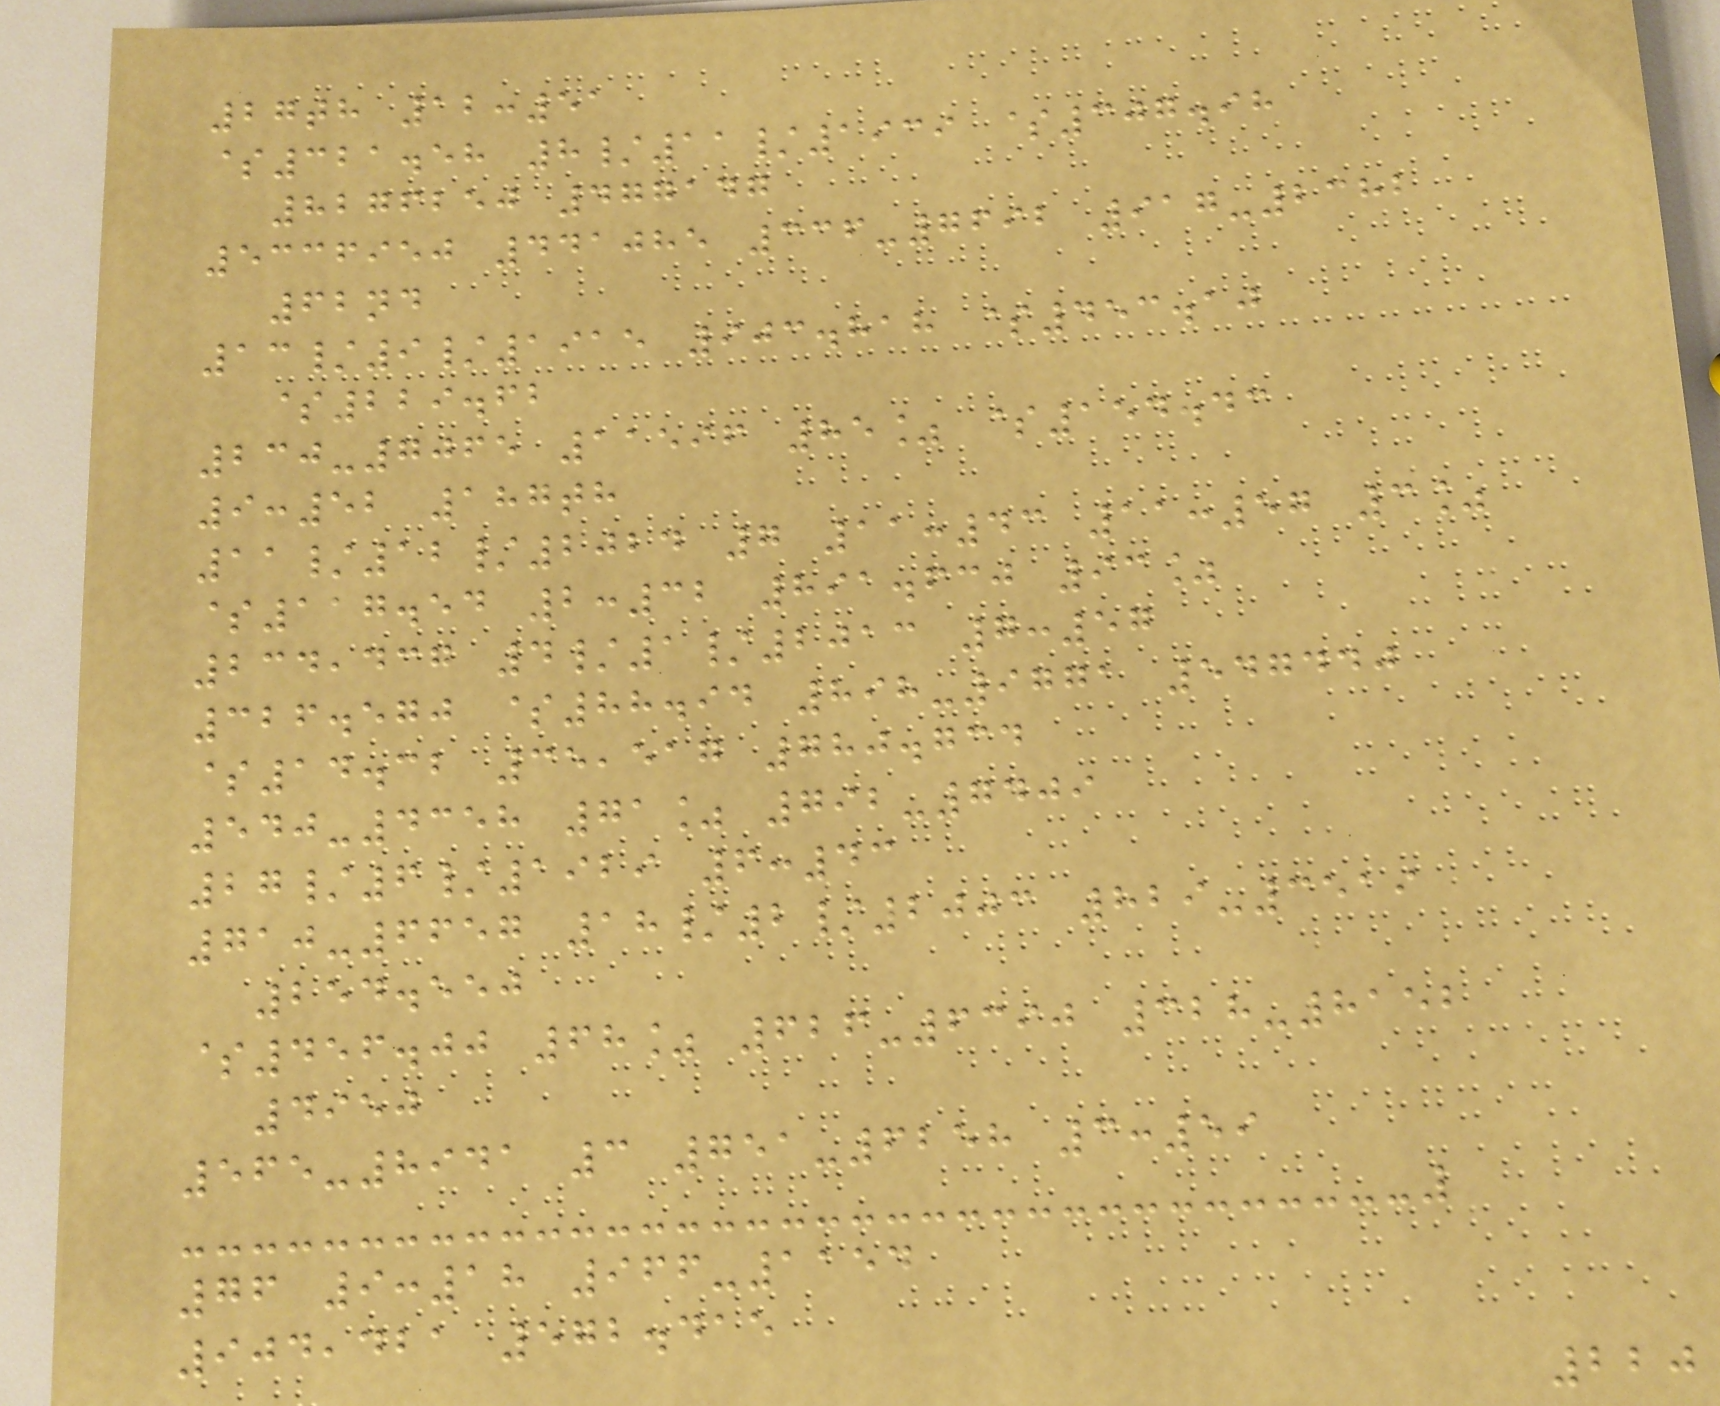27th 12:51
$321.58 8/11/1939 $307.98
8276250 477147
5336950 441085 336-7692 917-2382
62nd
13/9/1915 903.818 $453.10
$229.62
230-7065 11596 85% $154.43
9:52 187th
11/12/2024 7 11:43 11:57 3%
$117.54 2:32 891.630 93%
234,437 4/1/2013 7:57
326.570 $88.94 898-9771 547440
$14.32 35,517 780.734
540-4358 71% 792-7409
27/6/1929 6:43
710-6657 18/2/2003 829-3519
254.550
$456.00 68% 626-6390 328-8152
4950
565-8941 3 751-6258 3:59
76 9:18 966-1154
904,421 572.415
220
